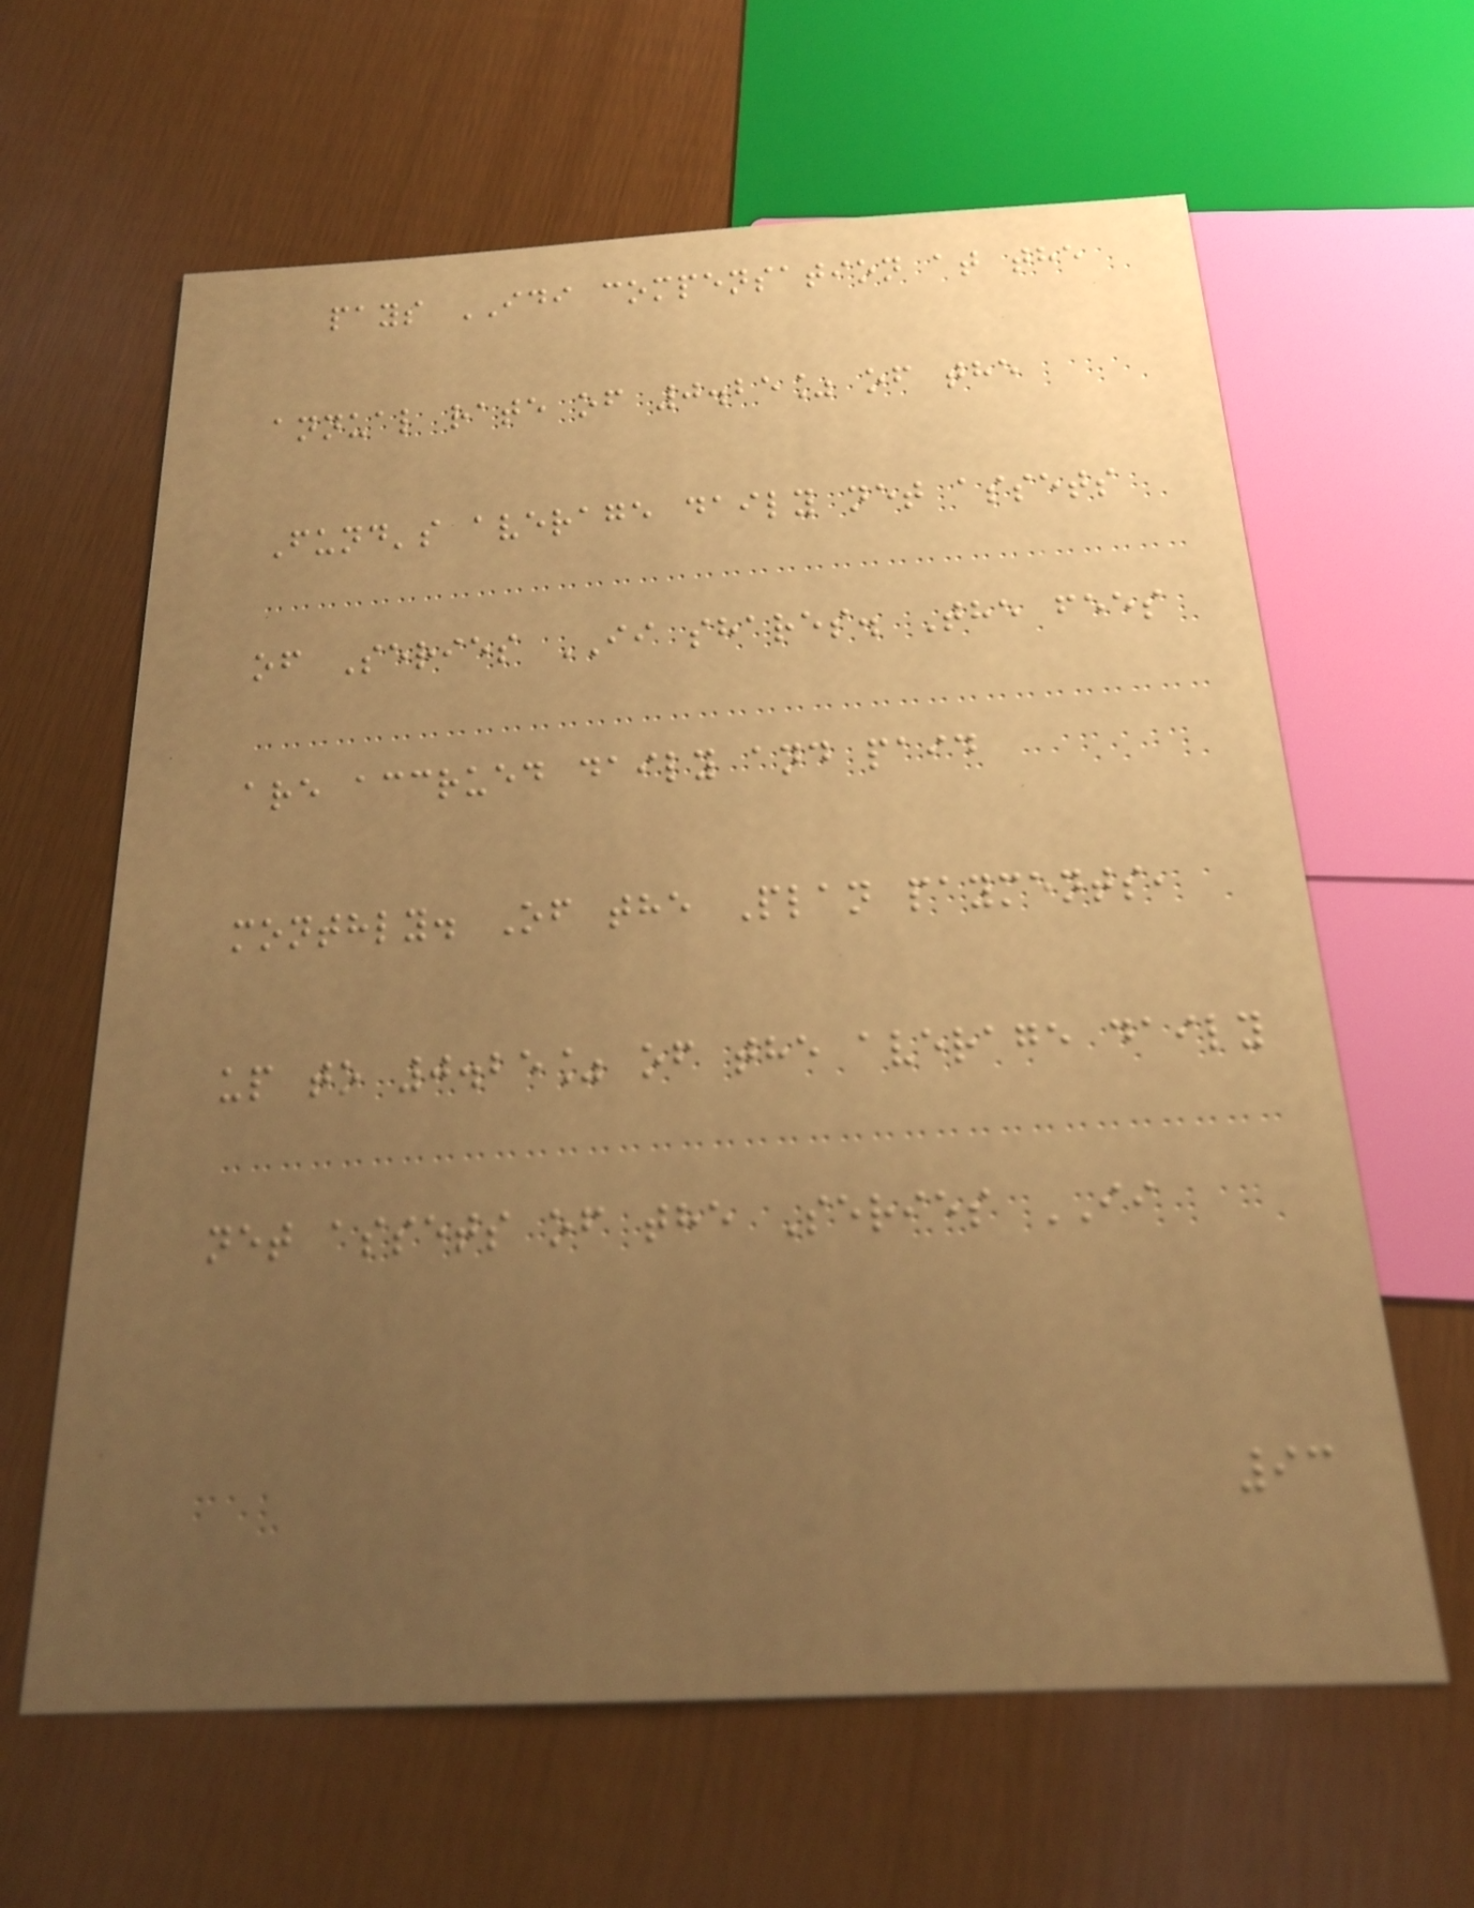pays IDI compensation at the
annual rate of 0.25% of the
Fund's average daily net assets
of Series II shares. The fees
are accrued daily and paid
monthly. Of the Plan payments,
up to 0.25% of the average daily
net assets of the Series II
93
